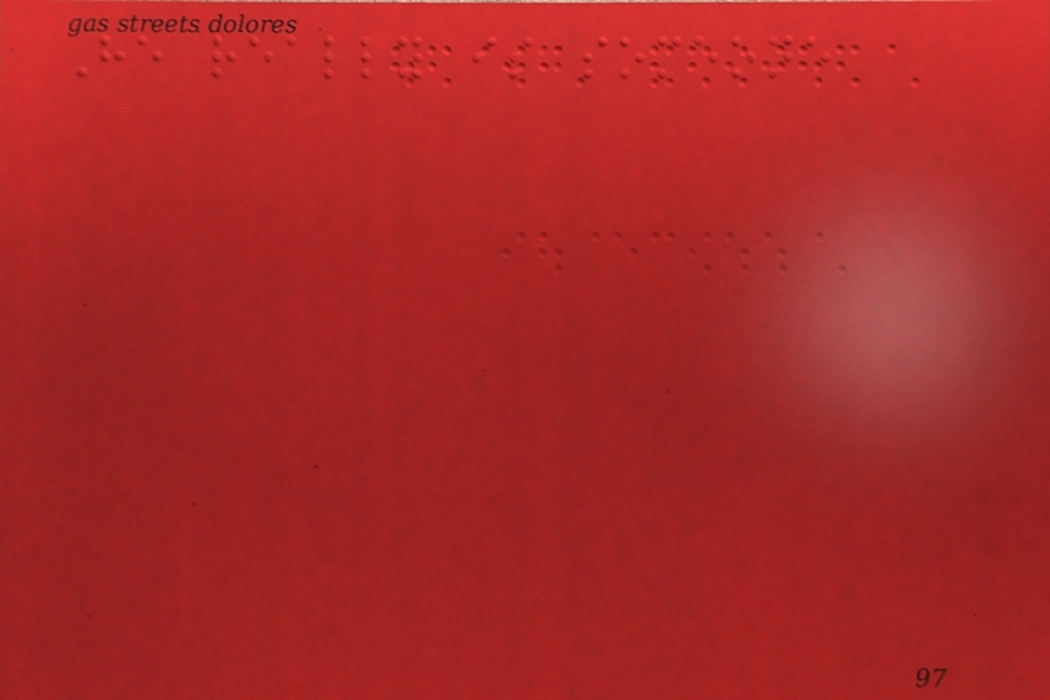He really is someone
